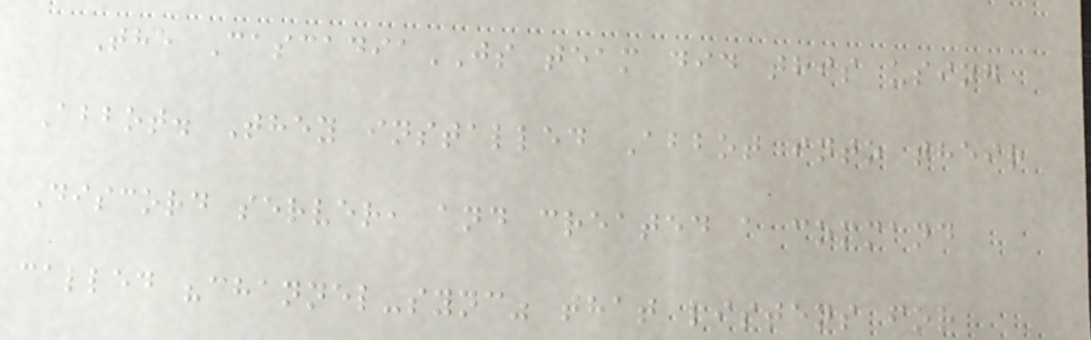The CascadiaJS team did this using
Abbot. They installed Abbot into their
Discord server, and created a command
called "channel-sync" that listens for
